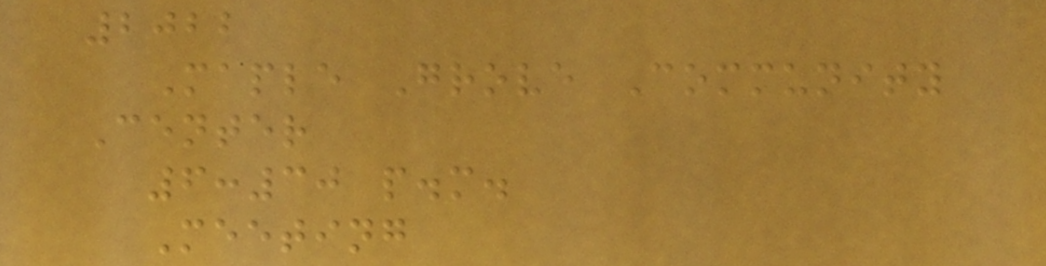2022
Maple Grove Community
Center
6:30 p.m.
Meeting
